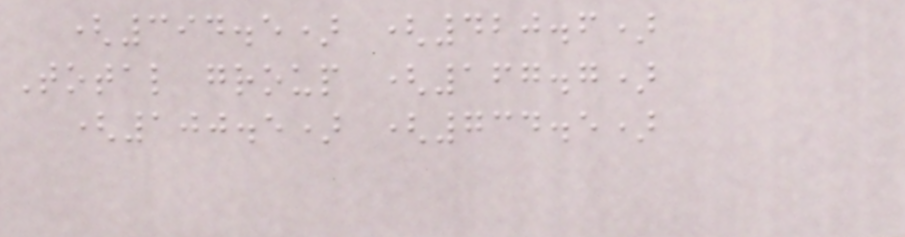(394.5) (420.6)
Total group (167.7)
(100.5) (734.5)
